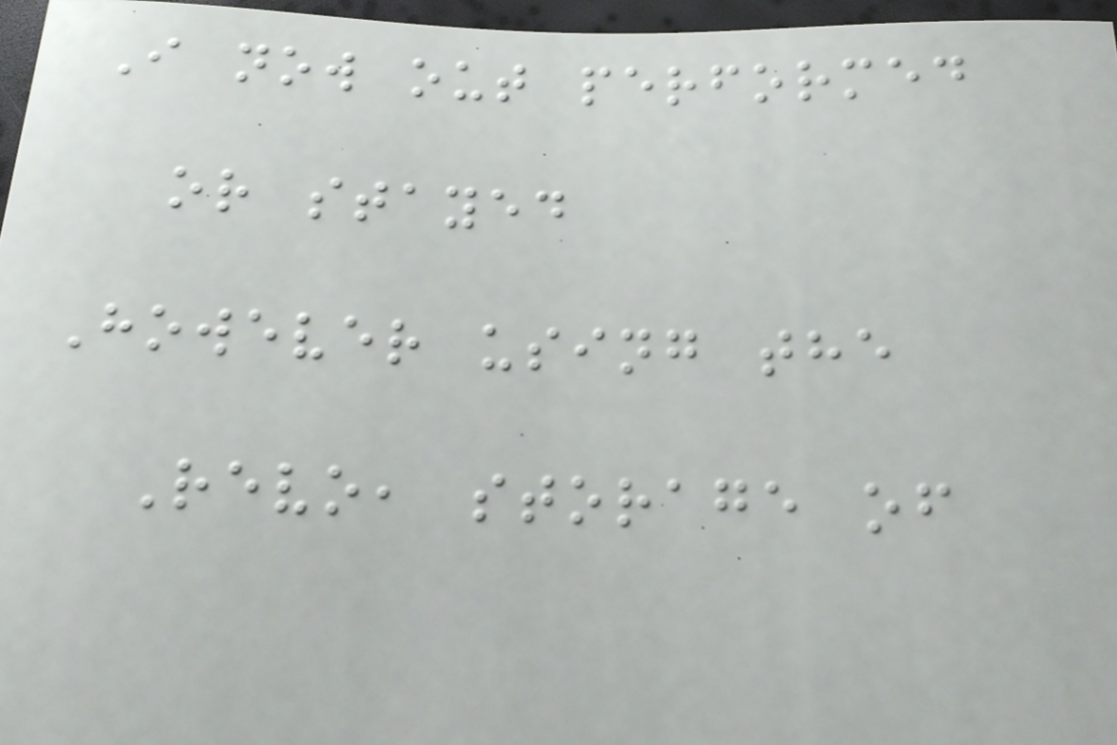I now out performed
or stayed
However using the
Revo, storage of
